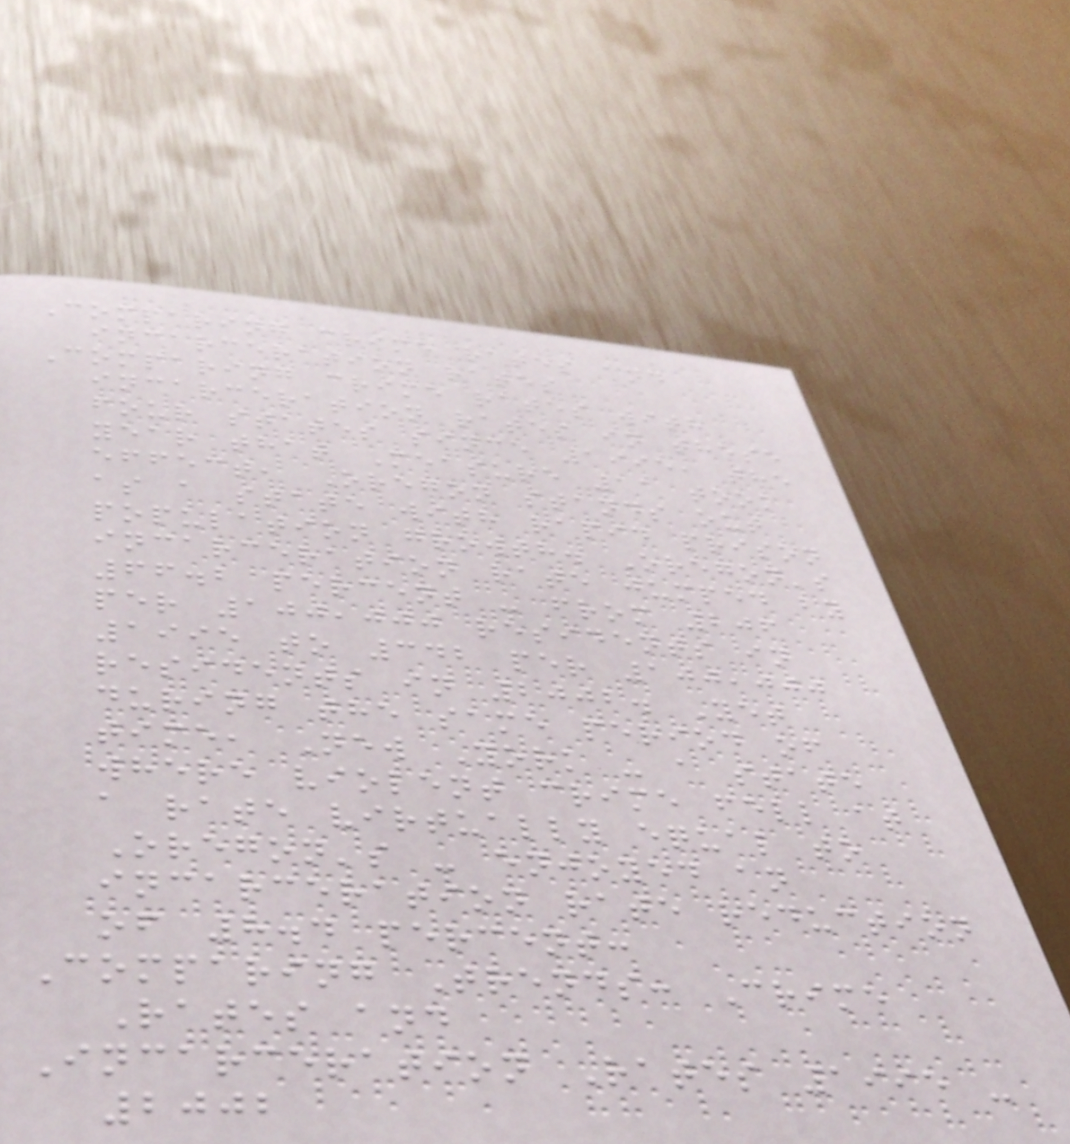Comparing crime rates and
incarceration rates
Comparing crime rates with
incarceration rates in these
four states since 1995, the
year that Measure 11 took
effect, Oregon stands out
as a state with rapid prison
population growth. Oregon's
incarceration rate jumped by
66.2 percent - from 206
per 100,000 residents in
1995 to 342 per 100,000
residents in 2002. Yet
during the same period of
time, New York - a state
where violent crime fell at
a rate virtually equal to
Oregon's - enjoyed an
incarceration rate reduction
of 8.4 percent:
Comparing Trends: Crime
Rates and
Incarceration Rates 1995 -
2002
